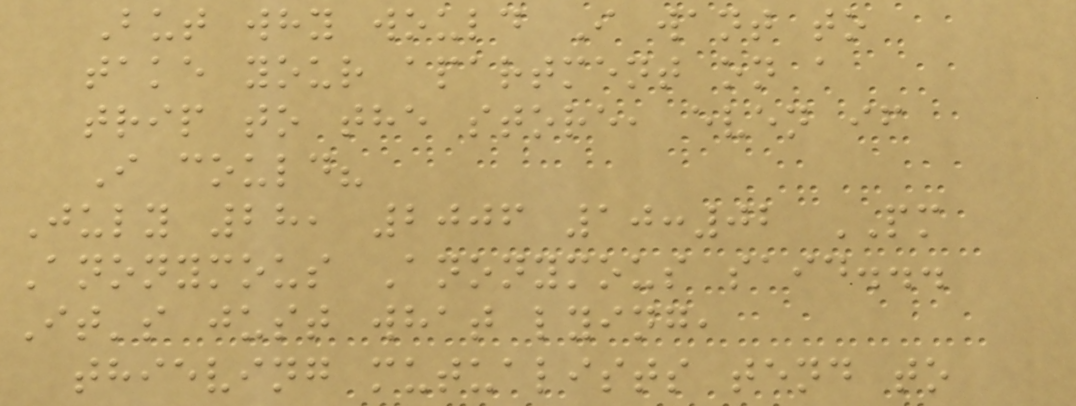But why would I want to
take your apartment on a
trip to the store, even if
I could?
July 28, 2006 10:02 PM
Anonymous Anonymous said...
It's just what lying,
thieving mutualists tend to
